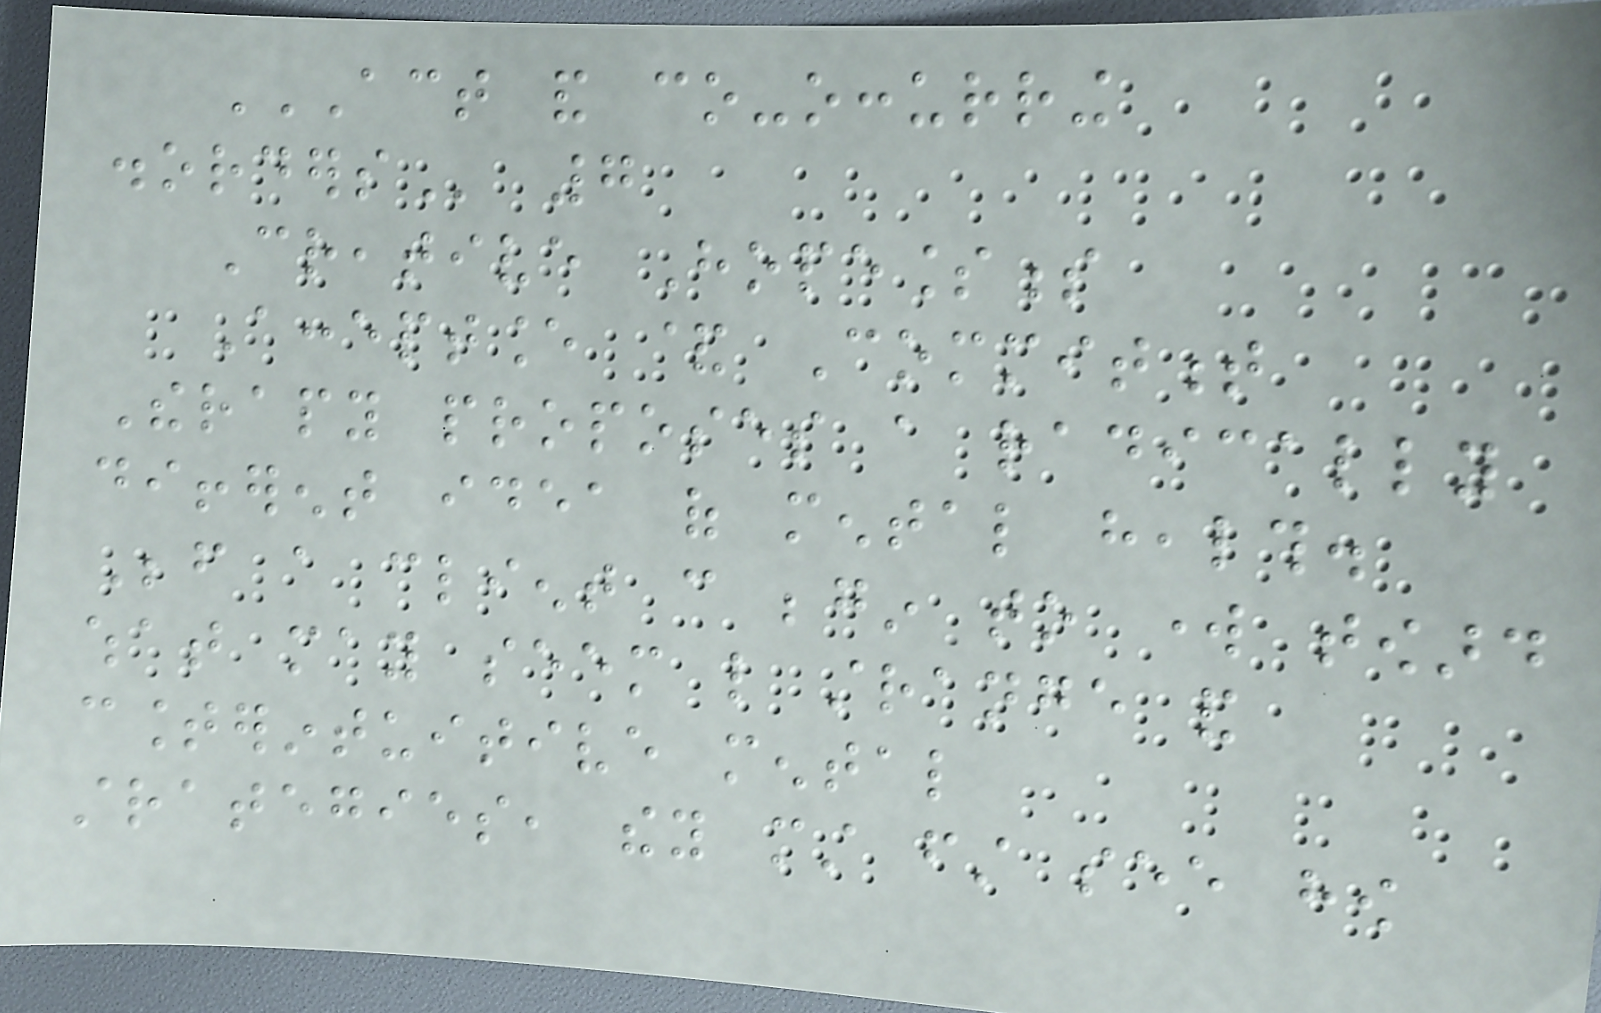ACT AND CO-OCCURRING
DISORDERS 7
Creative Hopelessness
Acceptance & Commitment
Therapy proposes a radically
different idea of mental health.
Before a client can begin to work toward
what may seem like strange and
counterintuitive mental
strategies, they must first see how
